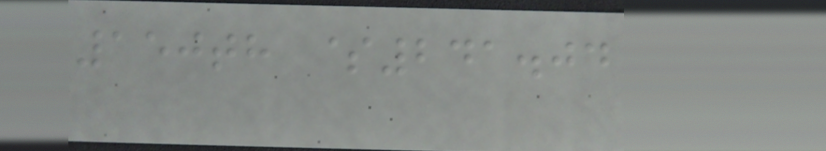150th $241.04
